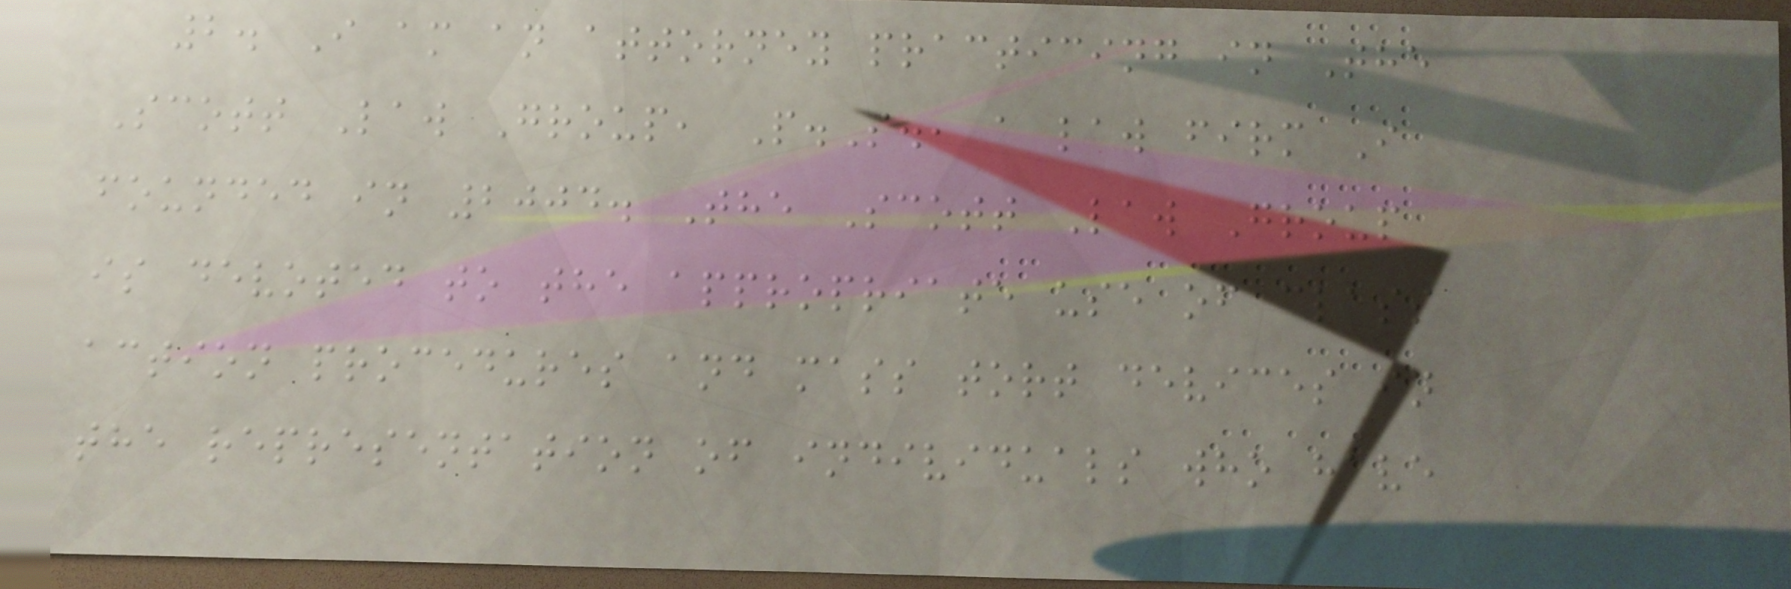2. I am an attorney practicing in The
Scott Law Group, P.S., a law firm I
founded in 2004. The Scott Law Group
is devoted to the appropriate use of class
action procedures and mass tort devices in
the representation of individuals who have
